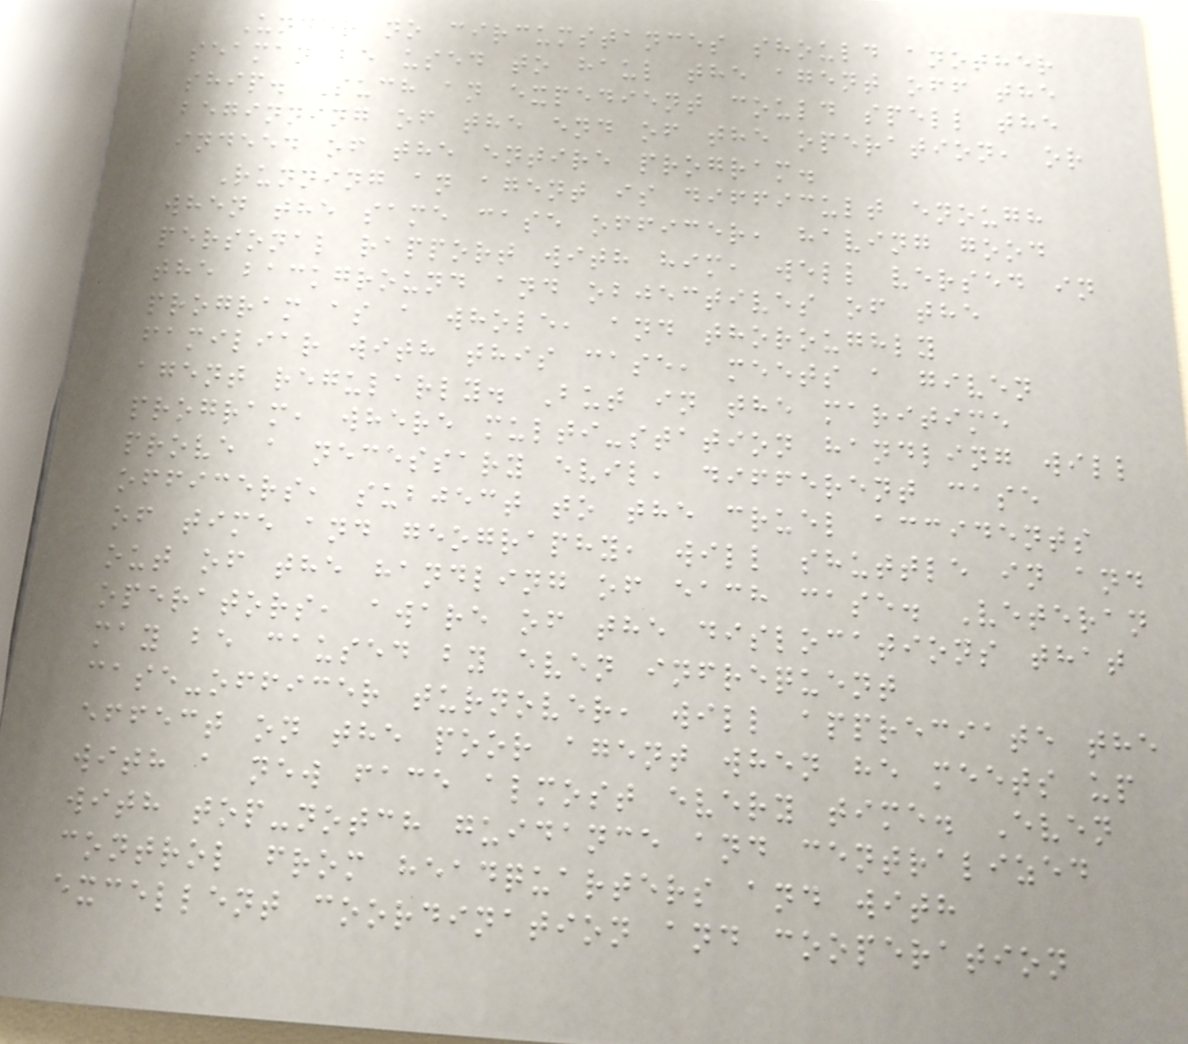Under no circumstances should another
seaman be used to haul the agent off the
ship. Such an expedient could spell the
beginning of the end of the operation, or
indeed of the entire program.
Running an agent is difficult enough
when the same case officer, having good
personal rapport with him, well versed in
the background and objectives of the
program as a whole, and thoroughly
familiar with this case, meets a given
agent regularly. But in the maritime
program, where multi-station handling will
prove a necessary evil, different case
officers, subject to the cruel accidents
of time and geography, will shuttle in and
out of the handling of each case. Veteran
operators, aware of the dislocations that
may be caused by even infrequent
case-officer turnover, will appreciate the
effect on the poor agent when he meets up
with a new face almost every time. Even
with top-notch guidance and centralized
control from headquarters and with
excellent coordination and cooperation
